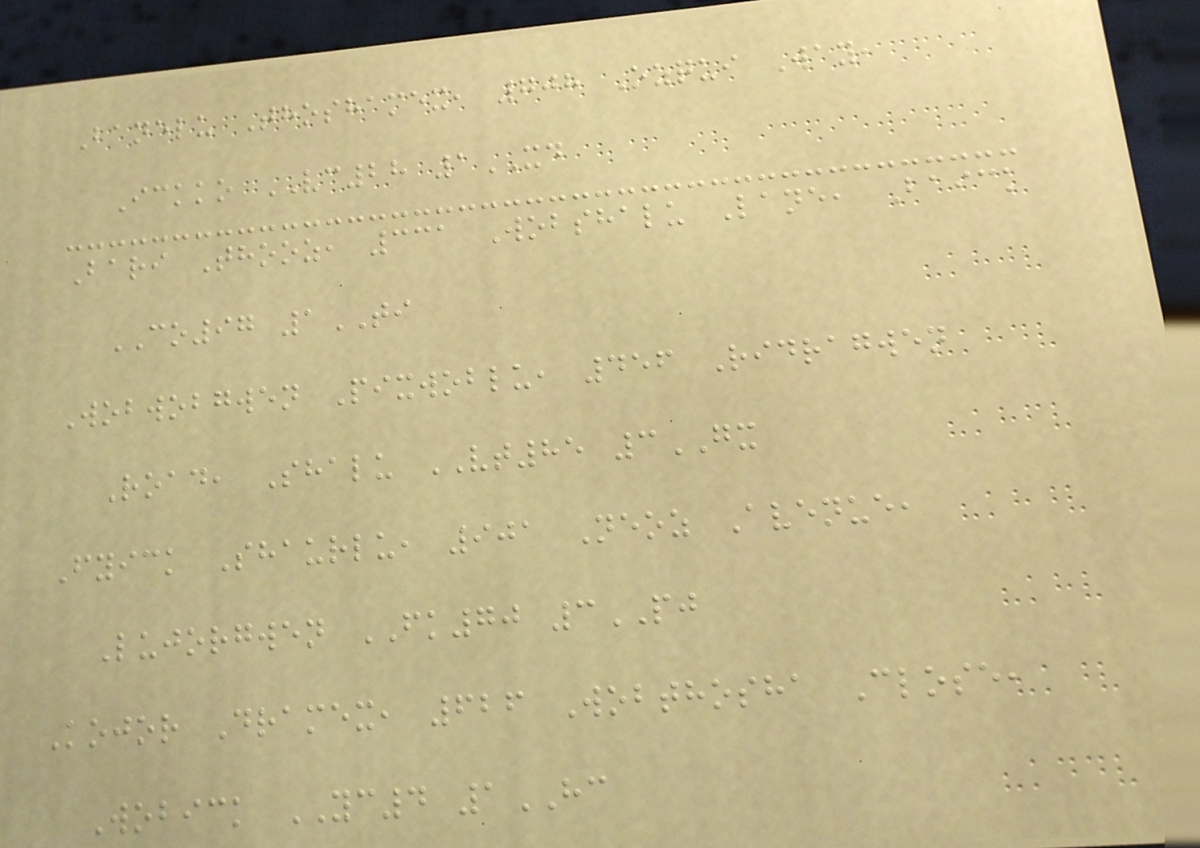Banelu Thoshamex, 708 Ozqui Way,
Ickko VC28 1XD
Bari Thooz, 331 Wobshalu Lane, Baick
CO97 1TI
Wobwobgwen Pixwoblu, 456 Ridragwen
Road, Shalu VT85 3GX
Fyick Shaurlu, 901 Neoz Avenue,
Lujorgwen FK70 3PJ
Kojor Dramex, 626 Wobthosha Close,
Wobick YC4 1HC
